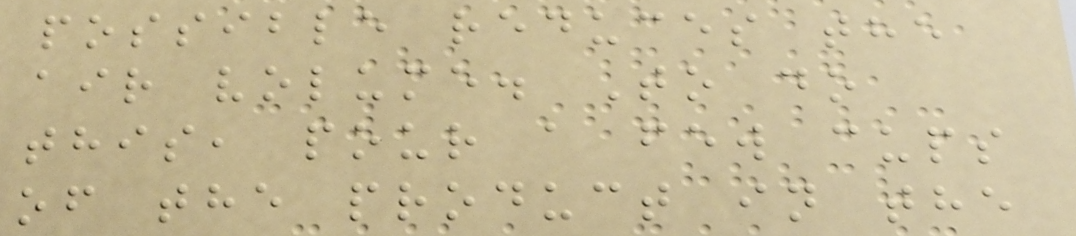possible reduces the
air volume. To do
this, pour a few cups
of the product in the
